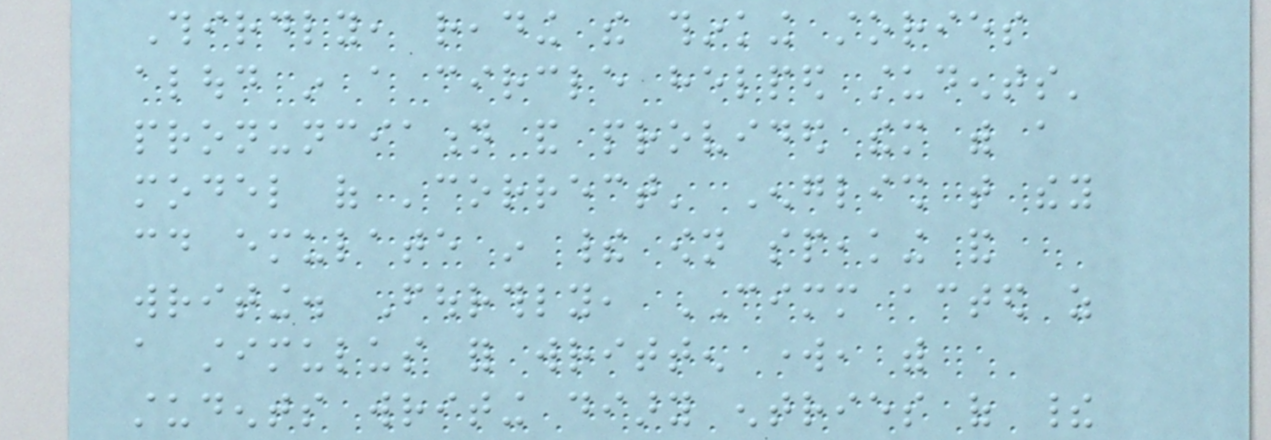Thirdly, reading the thinking stories
aloud in a circle helped students'
pronunciation and provided them with a
model of 'correct' English that they
could emulate in their own speaking and
writing. Fourthly, CIMM acted as
a stimulus for written work, with
students writing diary entries of their
